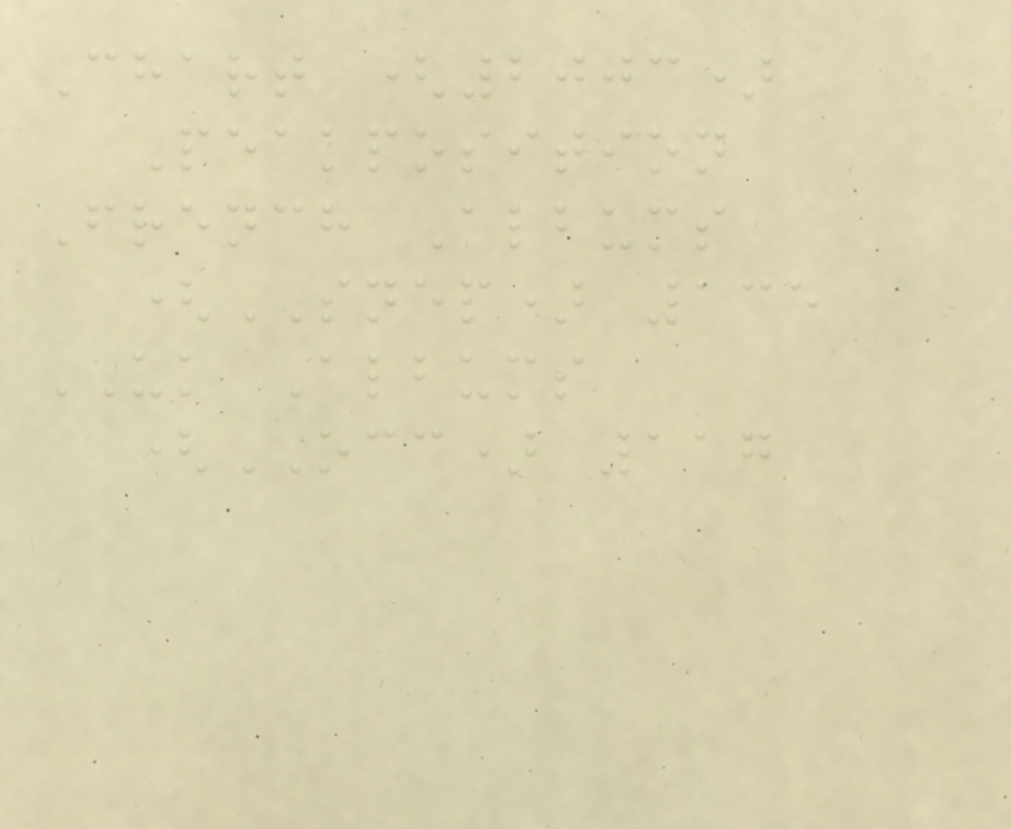Chart (2003)
Peakposition
French Albums
(SNEP) 135
UK Albums
(OCC) 117
